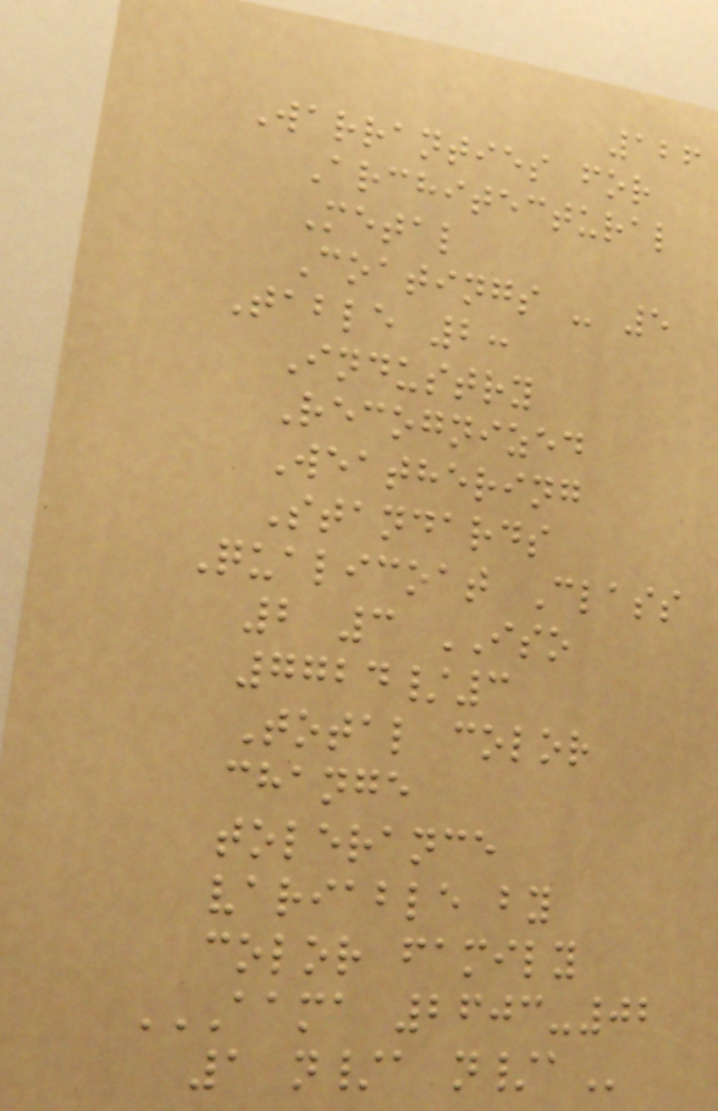126
Warranties for
Architectural
Metal
Coatings - 5
Table 2:
Industry
Recognized
Weathering
Standards
Qualicoat Class
2 3 ISO
7724/3
Total color
change
tolerance
variable by
color family
AAMA 2603-02
1 N/A N/A
